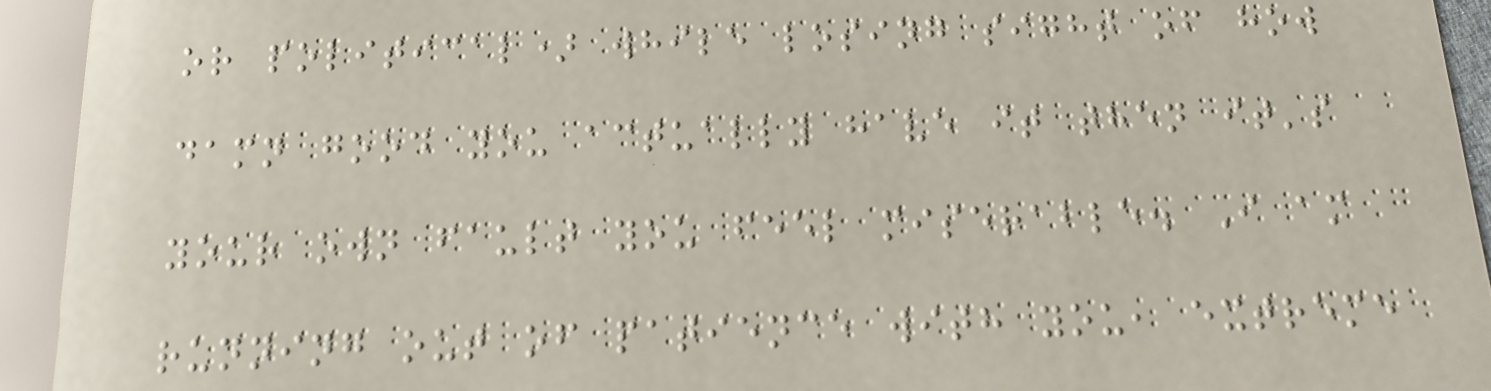or political) while losing sight of how
damn good you actually have it then it's
your own fault you feel miserable. I am
running out of patience with you, extreme
